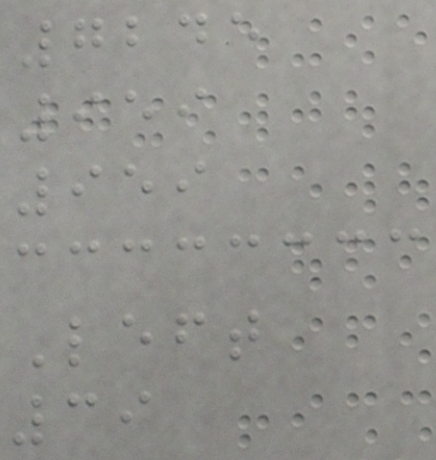7245
959
959
Left
39
